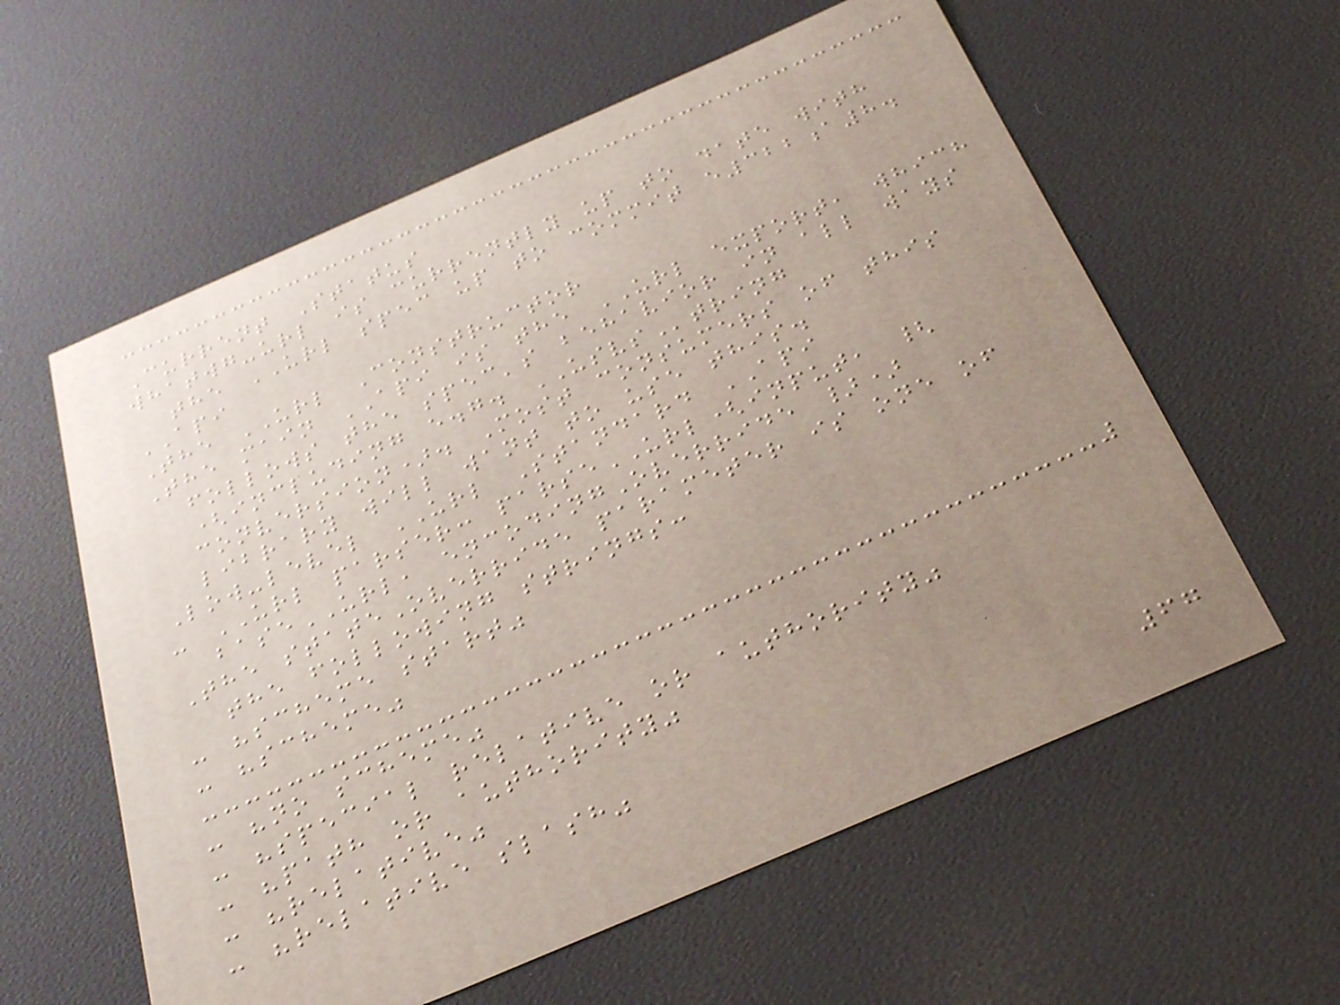Current Status
whatwg-url is currently up to date with
the URL spec up to commit e322a8.
API
The URL Constructor
The main API is the URL export, which
follows the spec's behavior in all ways
(including e.g. USVString
conversion). Most consumers of this
library will want to use this.
Low-level URL Standard API
- URL parser: parseURL(input, {
baseURL, encodingOverride })
The stateOverride parameter is one of
the following strings:
- "scheme start"
- "scheme"
- "no scheme"
- "special relative or authority"
- "path or authority"
- "relative"
- "relative slash"
67
